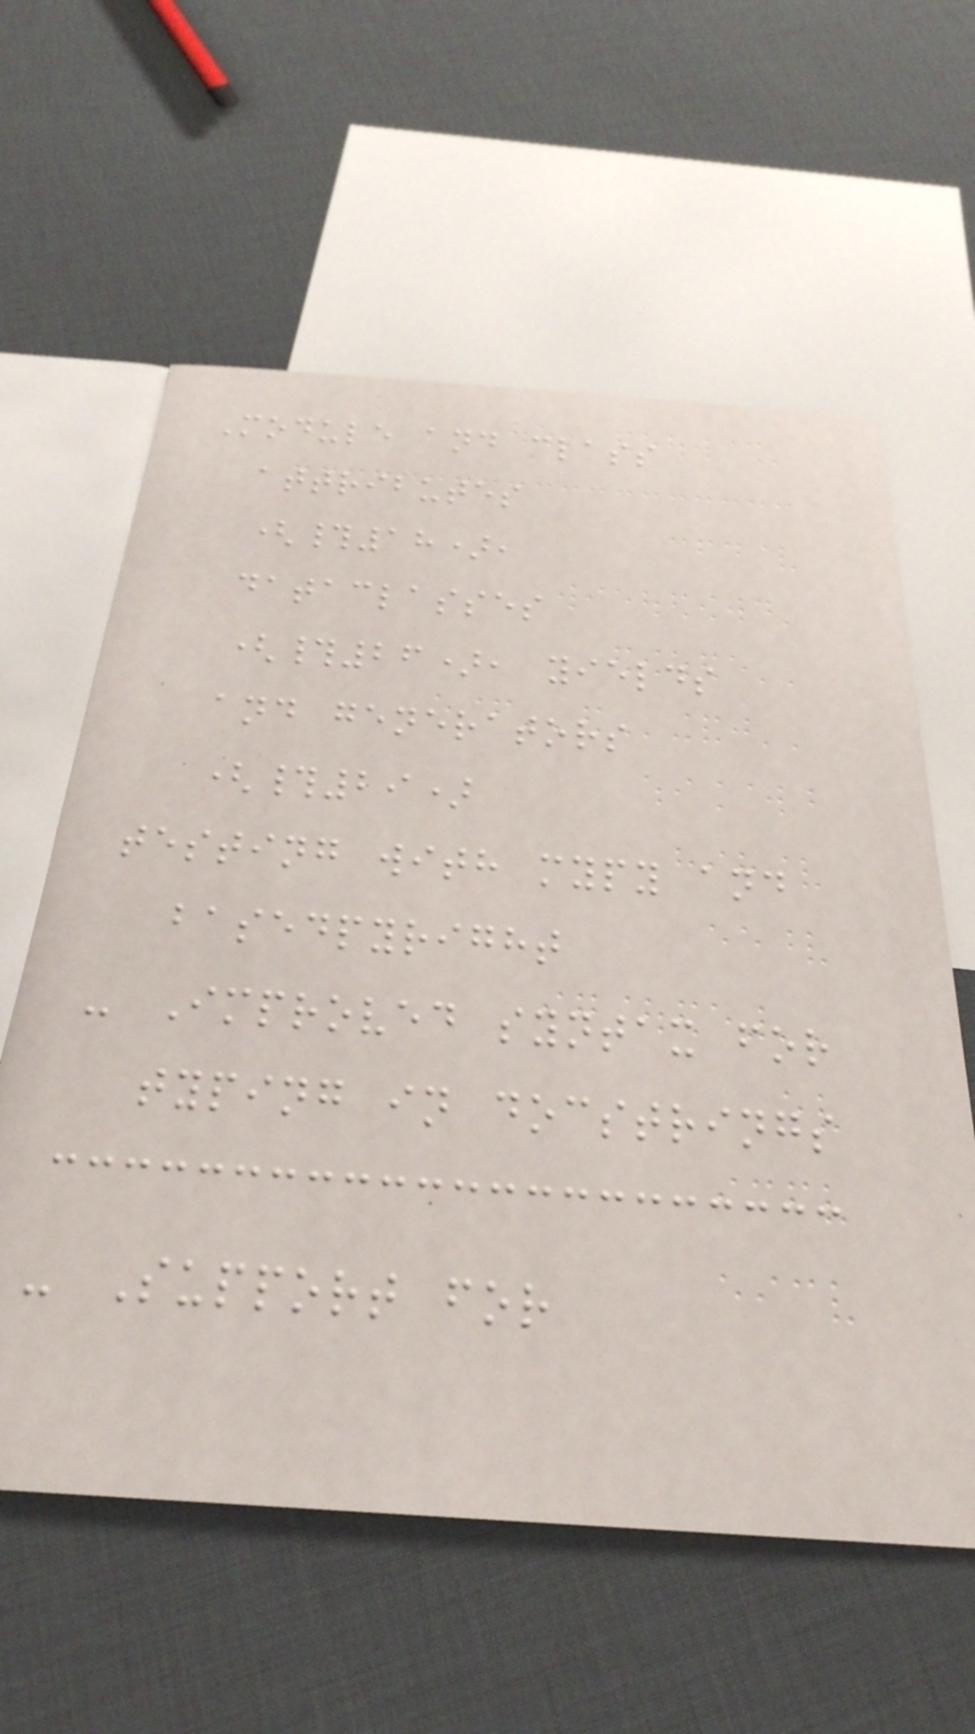Module and class
attributes
(#18),
dataclasses
(#26), yields
and generators
(#29)
testing with mypy and
basedpyright
- Improved syntax for
typing in docstrings
- Support for
